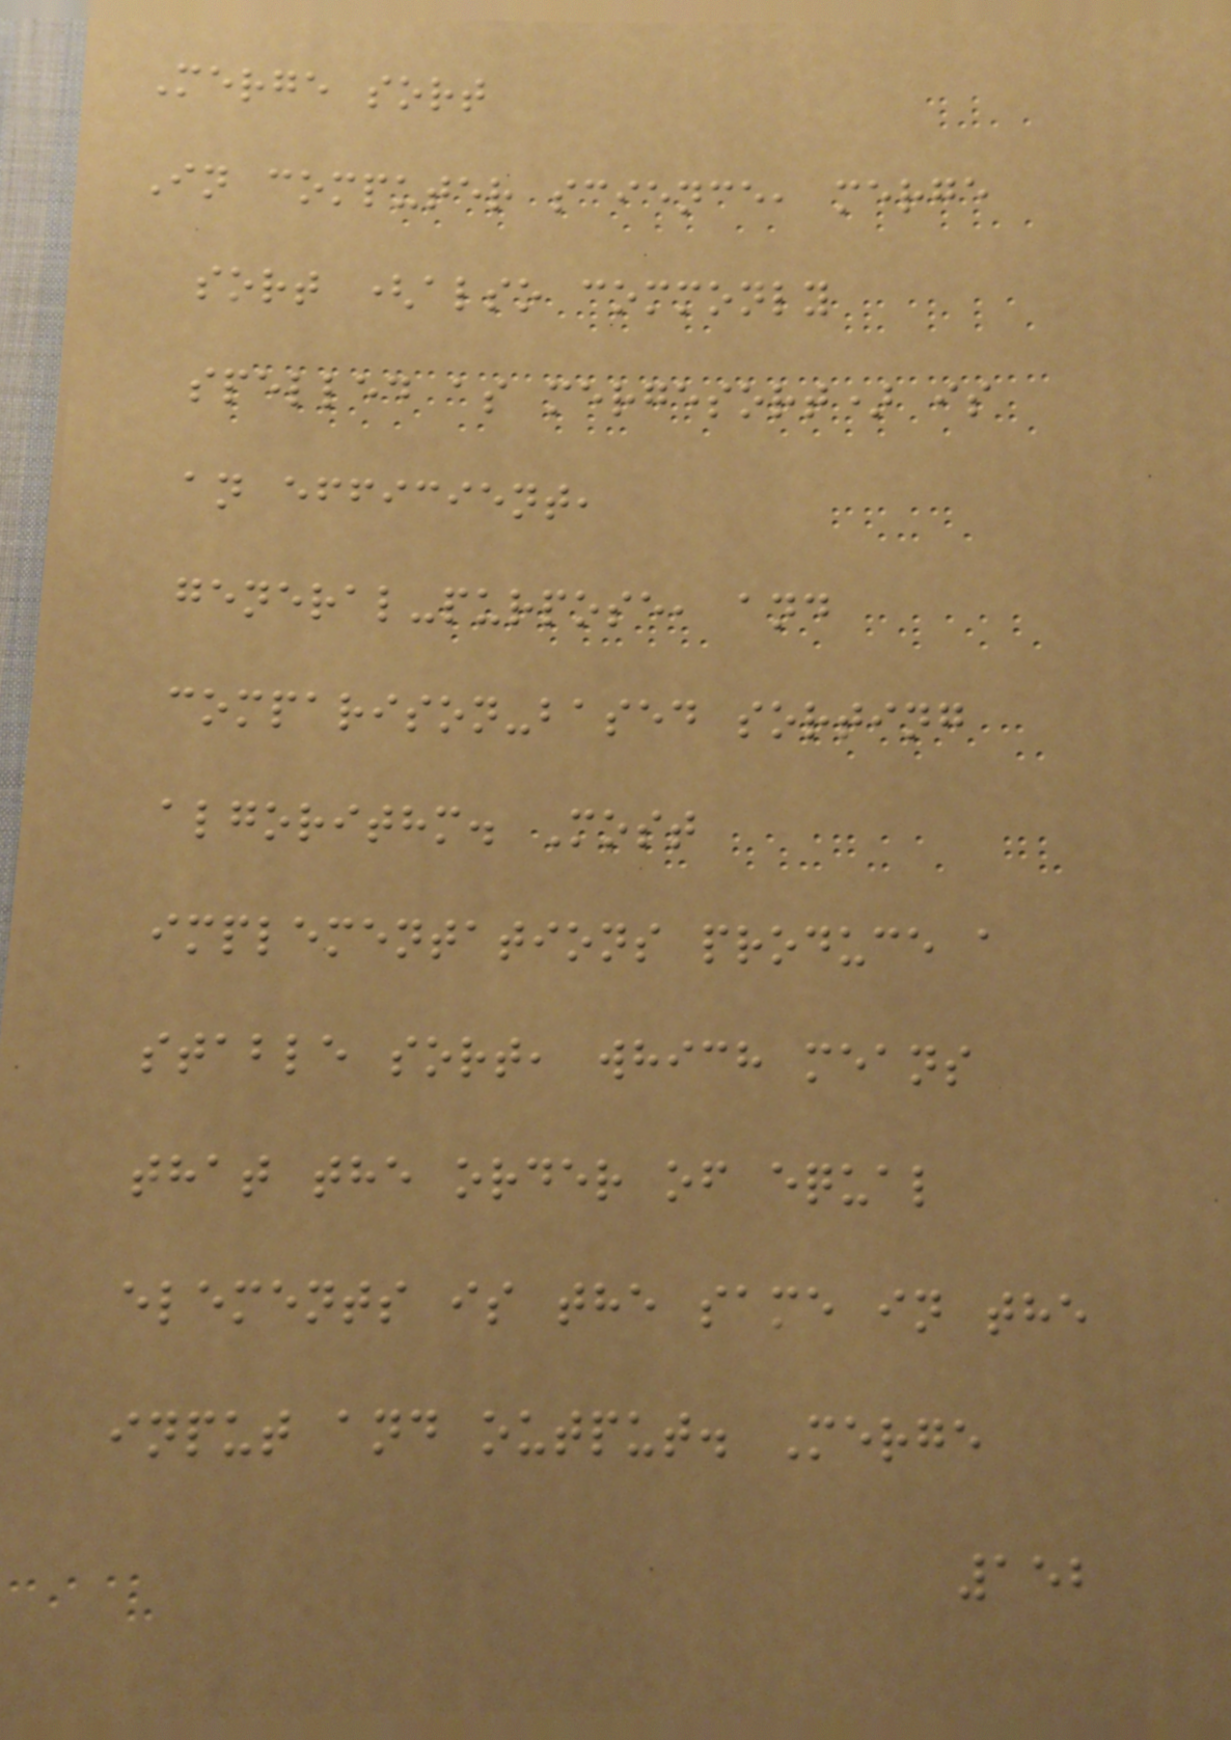Merge sort
In computer science, merge
sort (also commonly
spelled as mergesort) is
an efficient,
general-purpose, and
comparison-based sorting
algorithm. Most
implementations produce a
stable sort, which means
that the order of equal
elements is the same in the
input and output. Merge
152
